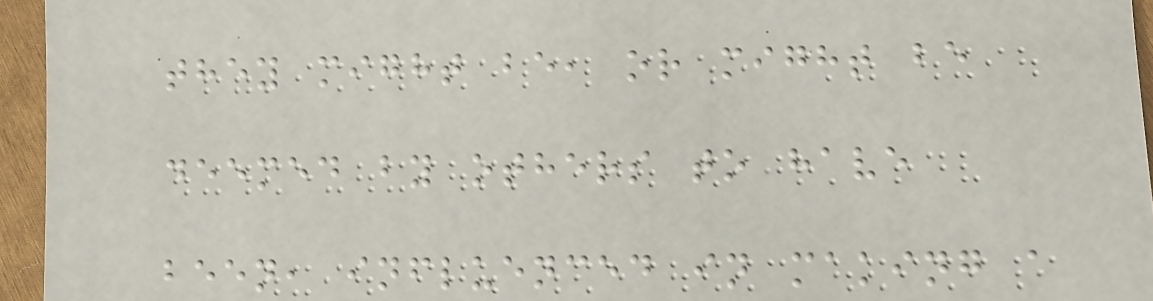they might be, or might be
deemed by others to have
been, influenced in making a
